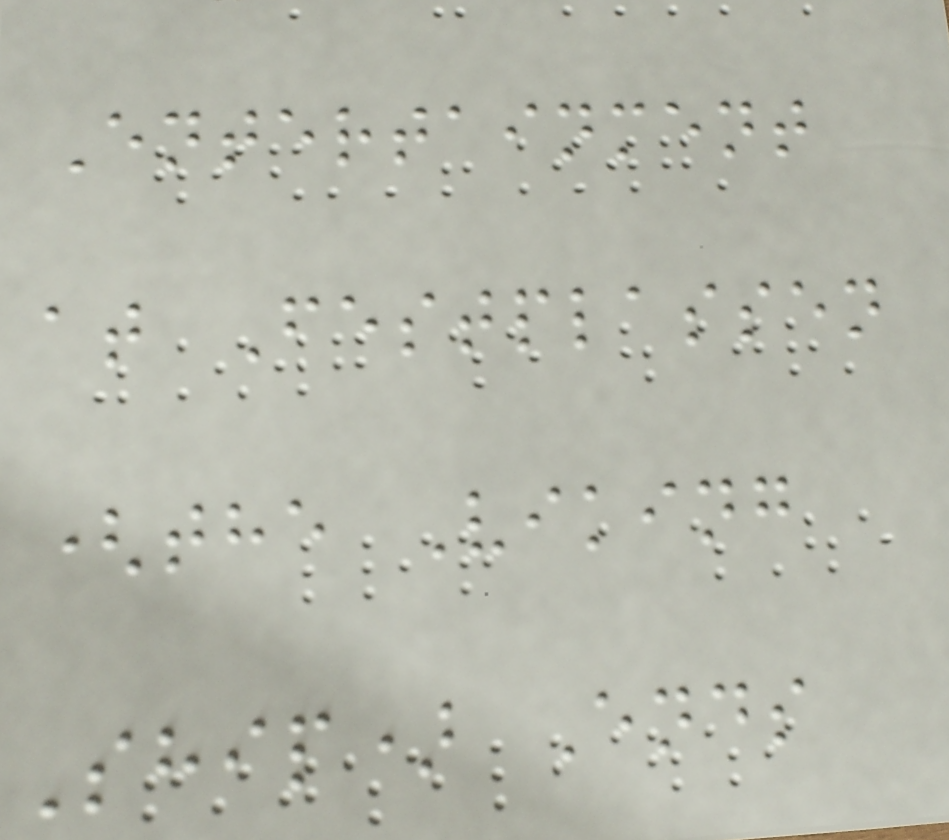Entertainment
at Festplassen
(the Viking
Ship) Ends
